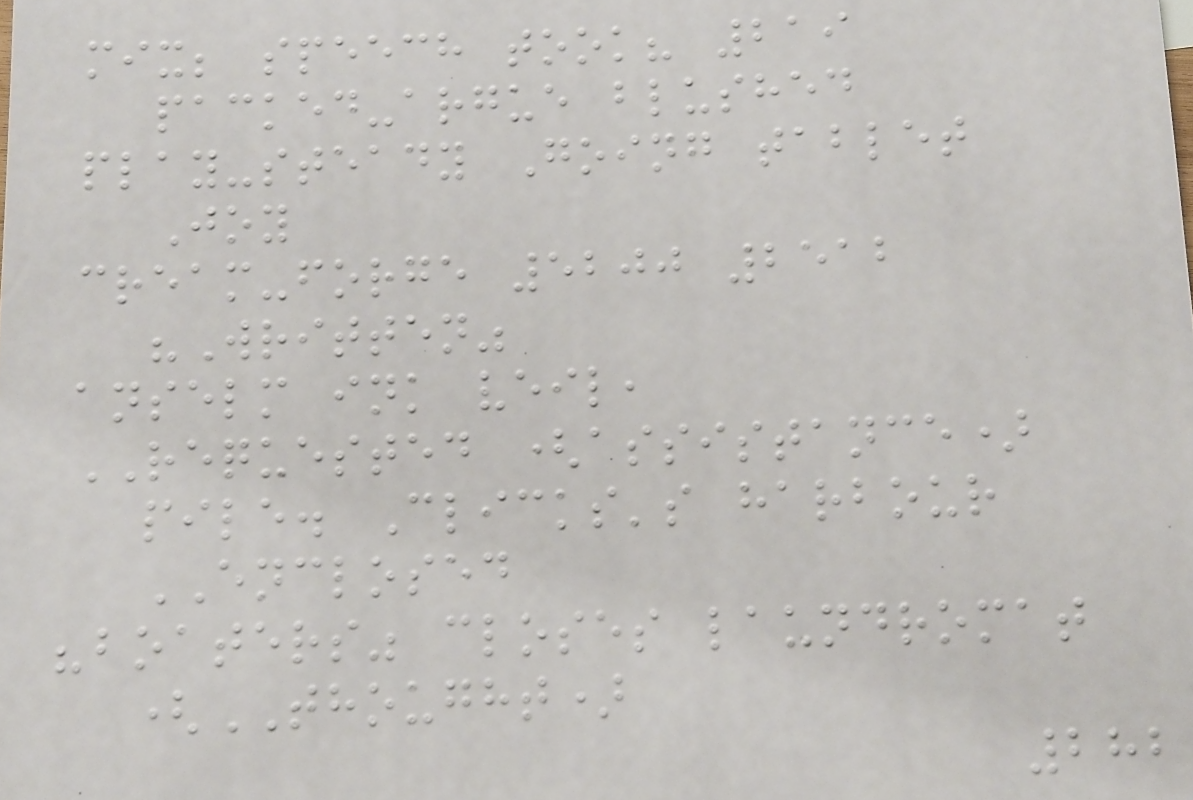mix; speech took? 219
packed-argue blushed
play-steady Going tablet
Joy
cream-forge 5200 2512
"Written"
anselm ink veil,
REQUESTED (assistance)
pile. Clicks's harbour
ENCLOSED
"boaters" closes laundromat
(THOUGHT)
282
